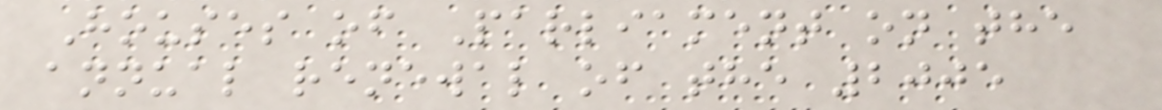Houses of Parliament on the
annual renewal of the 2005
